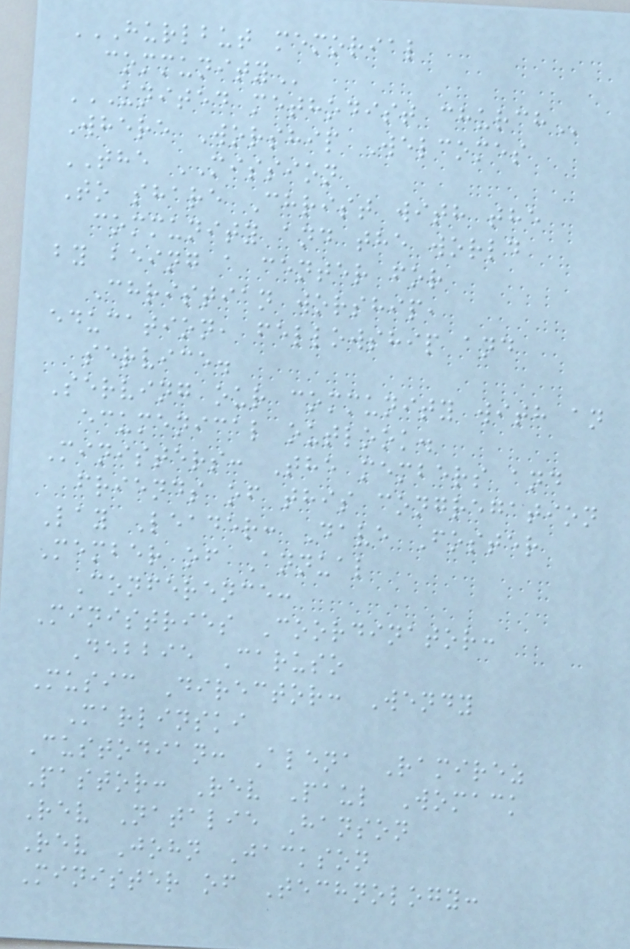HURLBUT MEMORIAL
COMMUNITY
UNITED METHODIST CHURCH
Where Worship Welcomes
THE MISSION
To share Christ with the
community and the world
by being a center for
Christian worship,
education, fellowship and
service.
Serving our community with an
ecumenical outlook.
Ministers: The members and
friends of this congregation
Lay Leader: Dave Foster
Member of Annual
Conference:
Ministries Coordinator:
Debbie Caruso
Music Director: Wendy
Marlinski
Custodian: Alena Ramirez
Pastor: Rev Paul Womack
Rev Natalie Hanson
Rev John Jackson
Minister of Technology:
